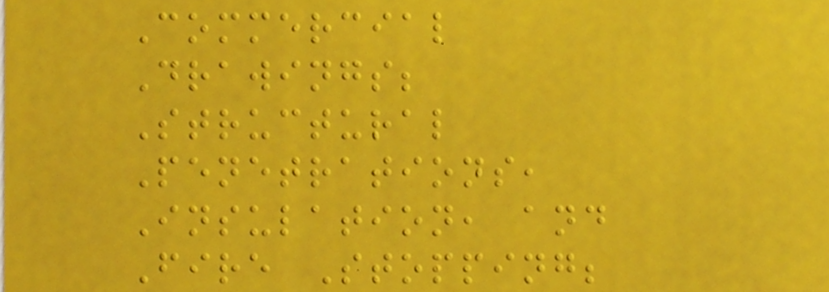Commercial
Drawings;
Structural
Penetrations,
Insulation, and
Fire Stopping;
